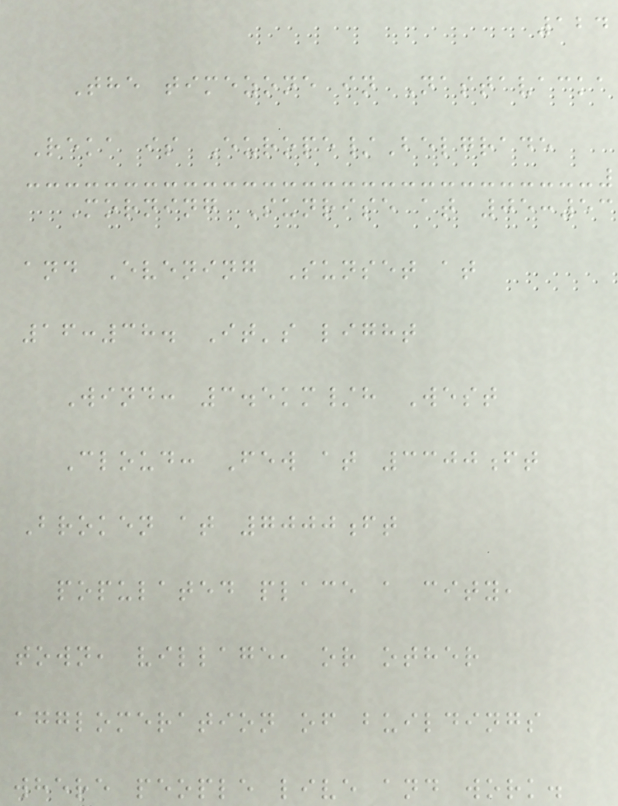124
The timezone in Nastavacka
Reka is Europe/Belgrade
Morning Sunrise at 05:53
and Evening Sunset at
16:38. It's light
Wind: 3.5km/h West
Cloud: Few at 3300ft
Broken at 7000ft
populated place a city,
town, village, or other
agglomeration of buildings
where people live and work.
